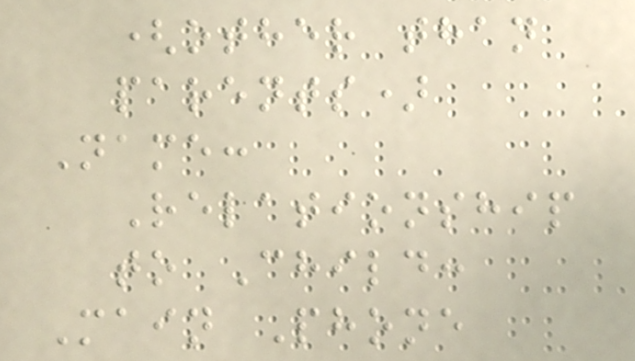(other than
parents)
Name:
Relationship
to Child:
Main Phone
